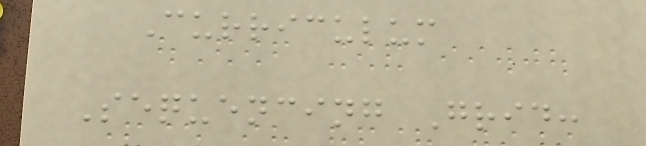Curriculum
Sequencing Grid:
